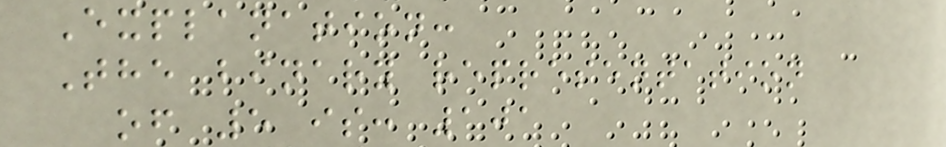Explanation:
The binary representation
of 5 is: 101
